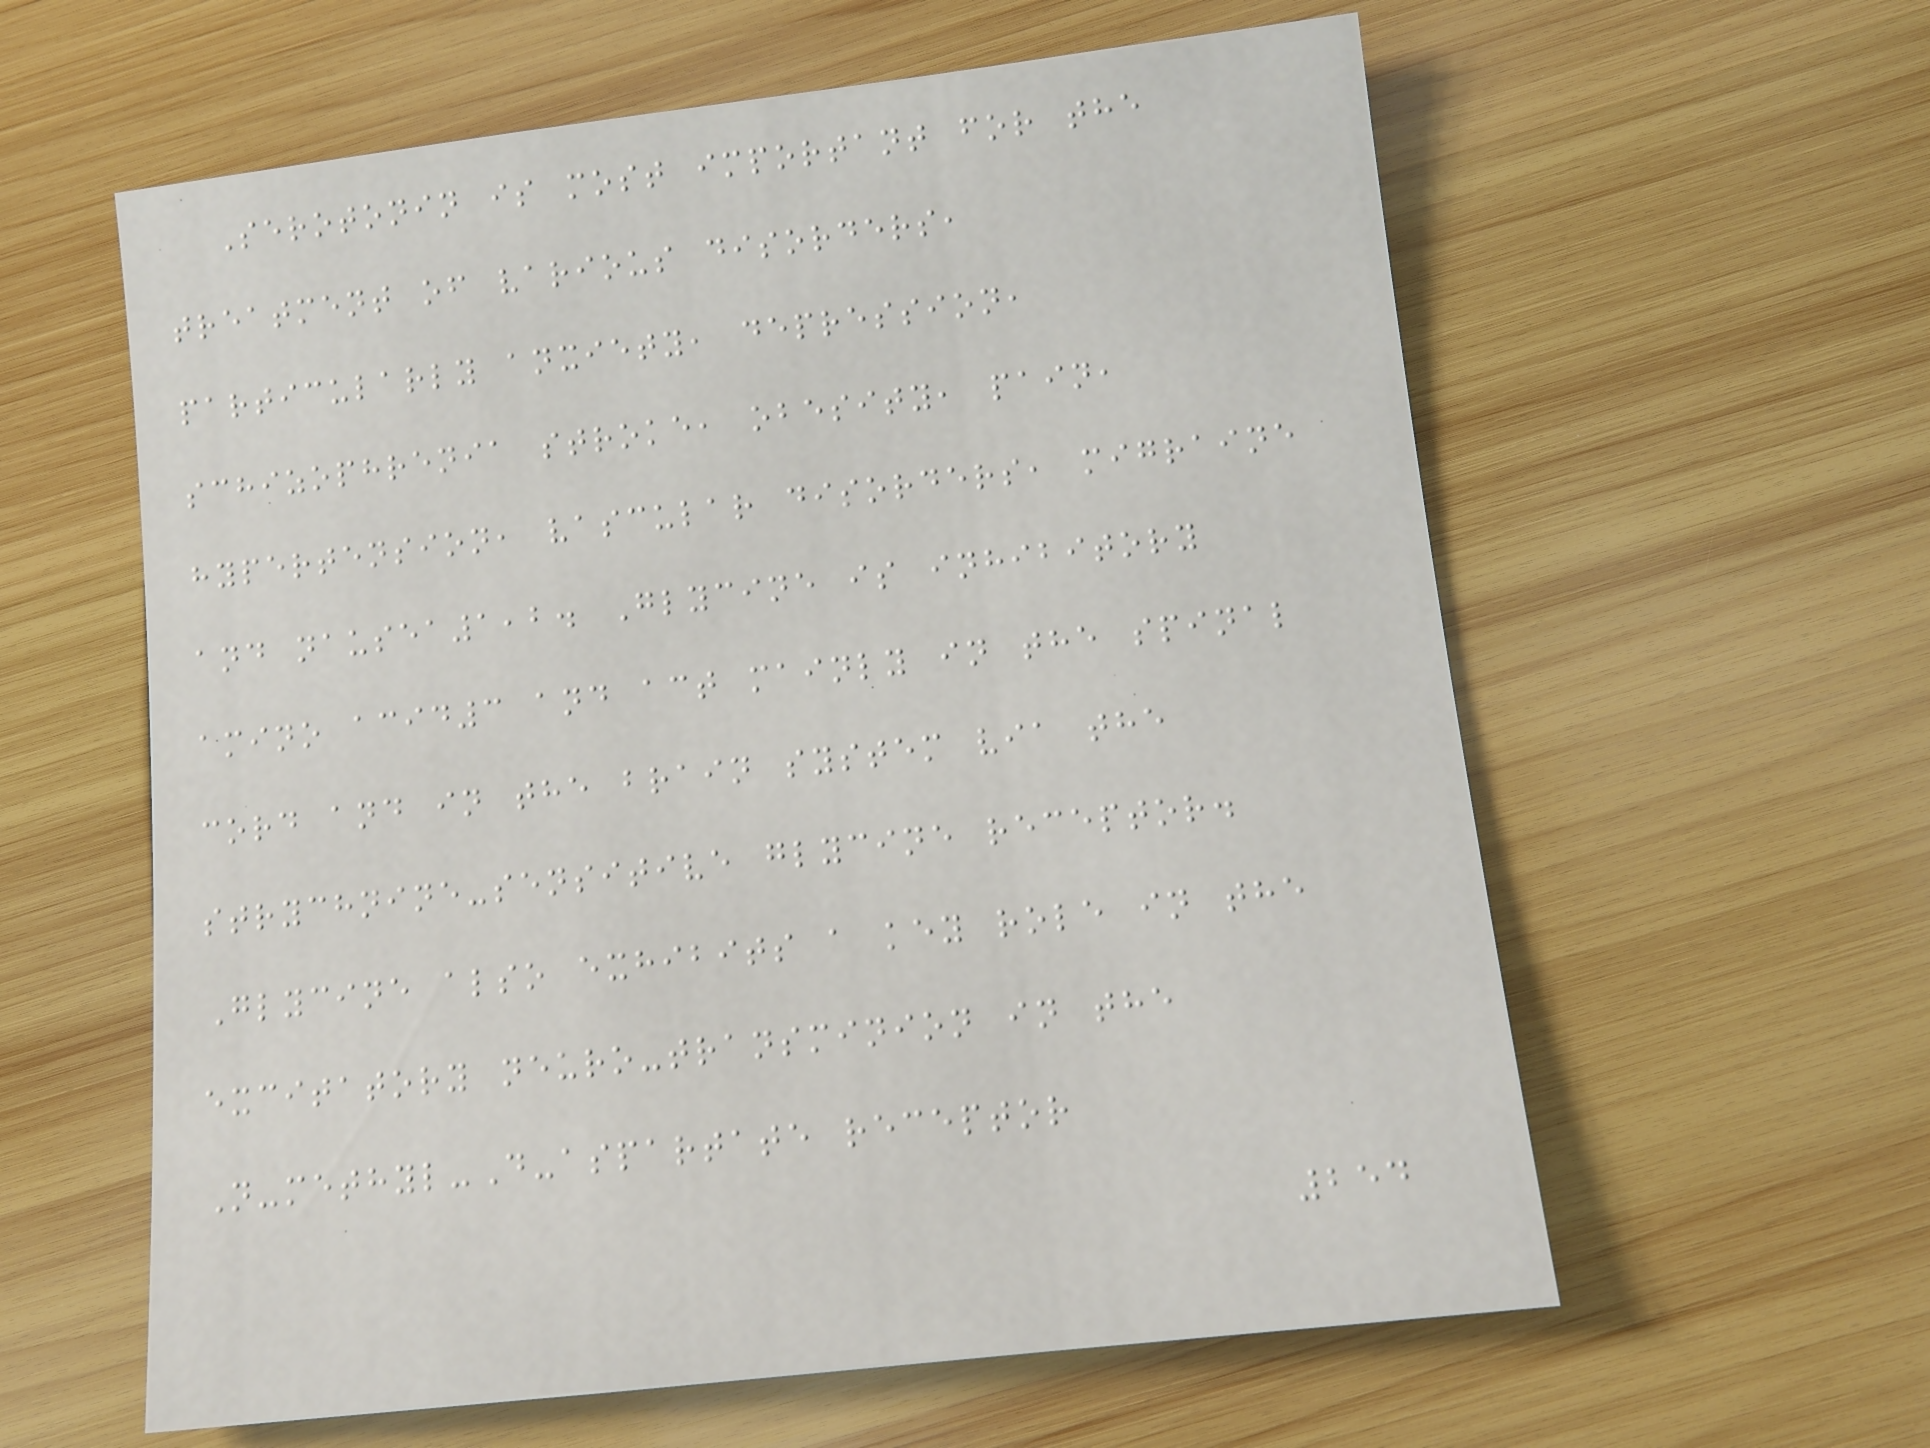Serotonin is most important for the
treatment of various disorders,
particularly anxiety, depression,
schizophrenia stroke, obesity, pain,
hypertension, vascular disorders, migraine
and nausea1,2. Glycine is inhibitory
amino acid3 and act mainly in the spinal
cord and in the brain system via the
strychnine-sensitive glycine receptor.
Glycine also exhibits a key role in the
excitatory neuro-transminion in the
N-methyl-D-aspartate receptor
254
